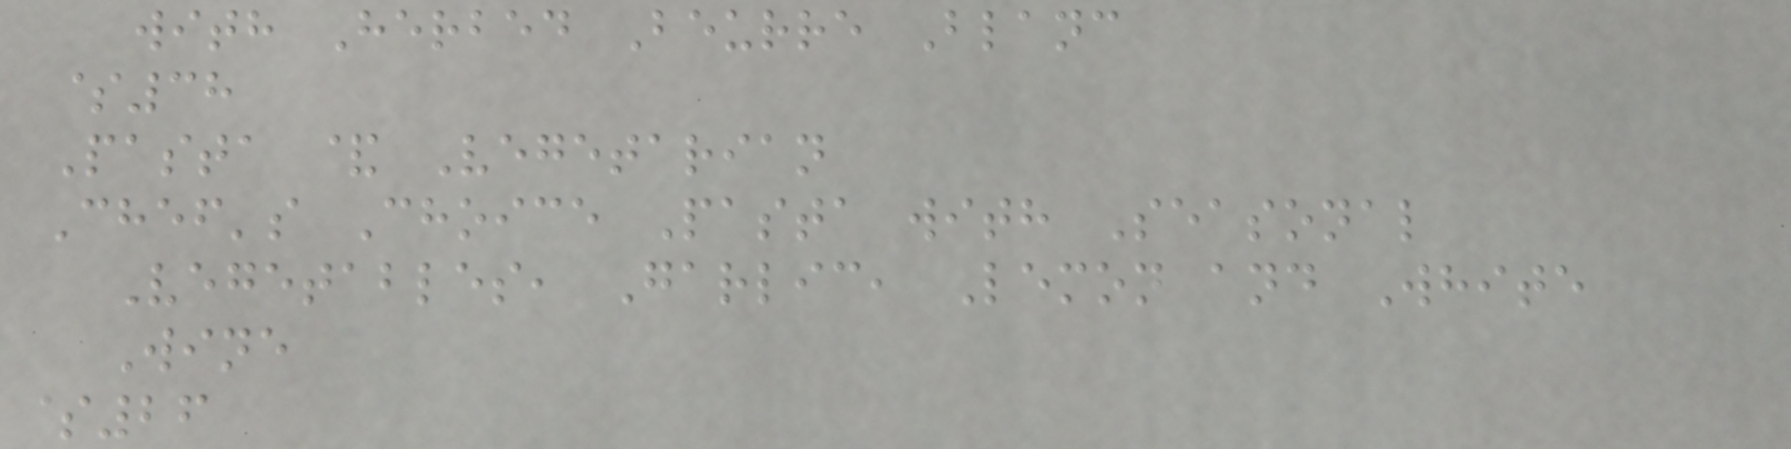with Herbed Beurre Blanc
$38
Pasta & Vegetarian
Chef's Choice Pasta with Seasonal
Vegetables, Garlic, Lemon and White
Wine
$26
